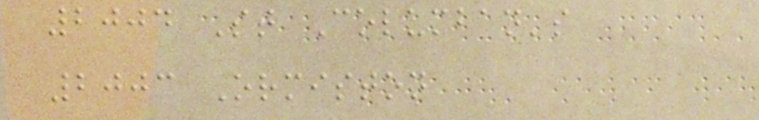2004 St Columban's
2003 Ormiston
